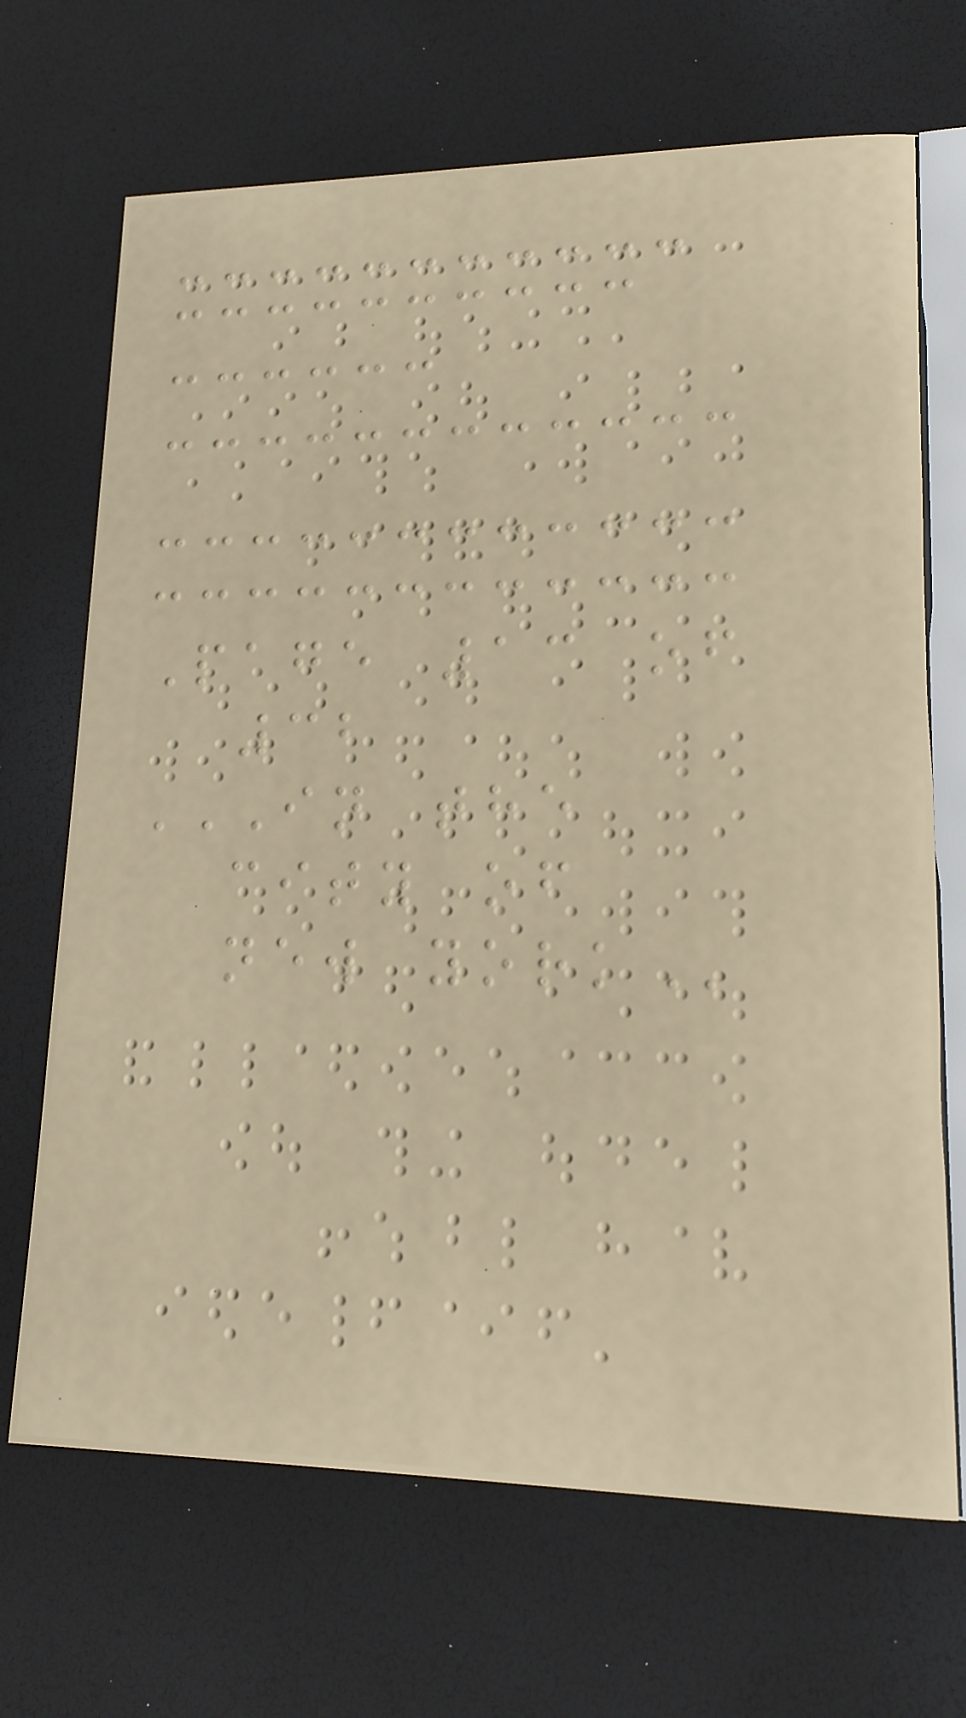Page 13 of
32
IN THE
CITY OF
NEW YORK
